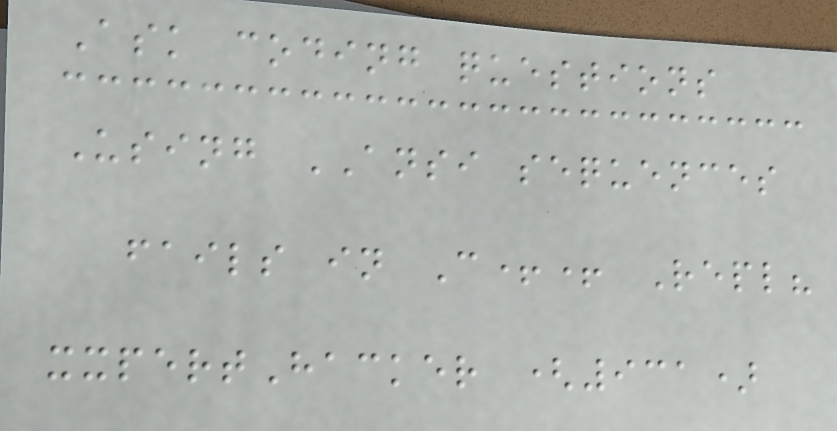Ask coding questions
Using ANSI sequences
fails in C++ Repl?
xxpertHacker (931)
